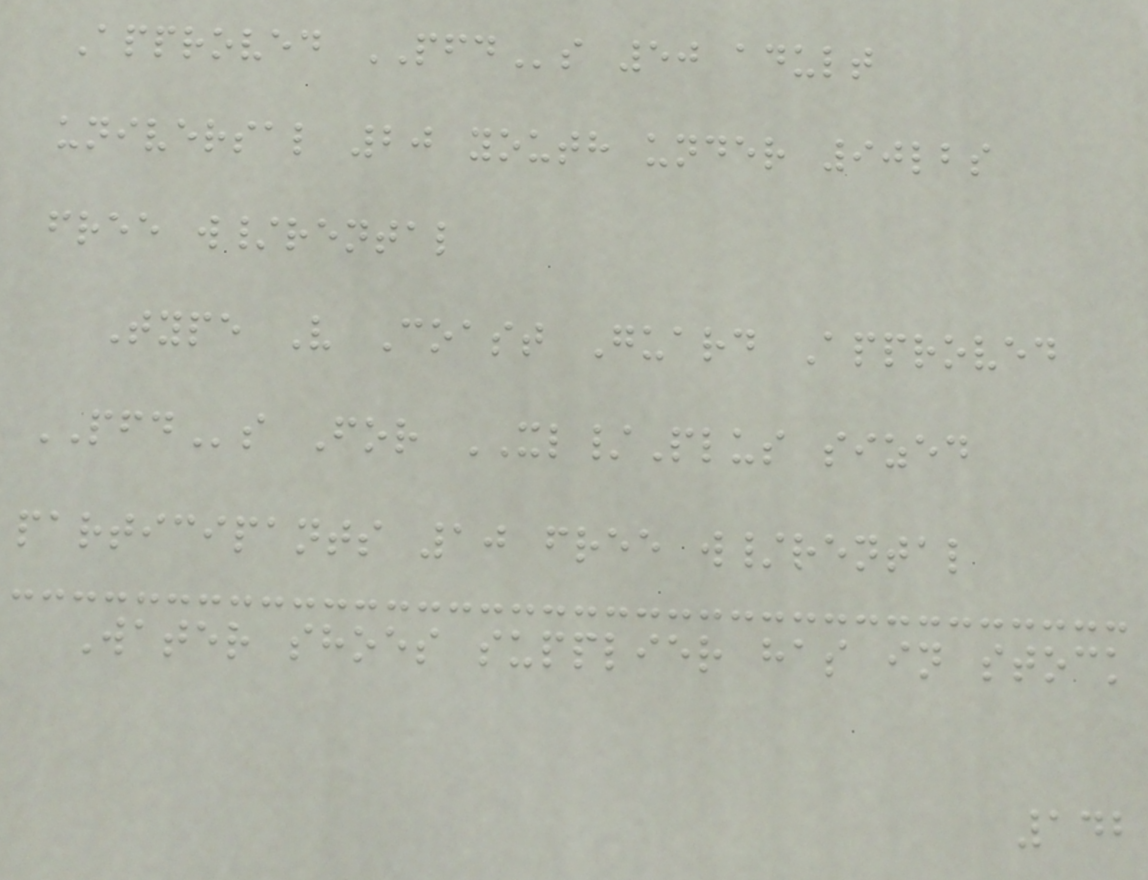Approved PFDs 50 adult
universal 20 youth under 90lbs
free w/rental
Type V Coast Guard Approved
PFDs For XL/Plus sized
participants 10 free w/rental
Water shoes supplier has in stock
142
